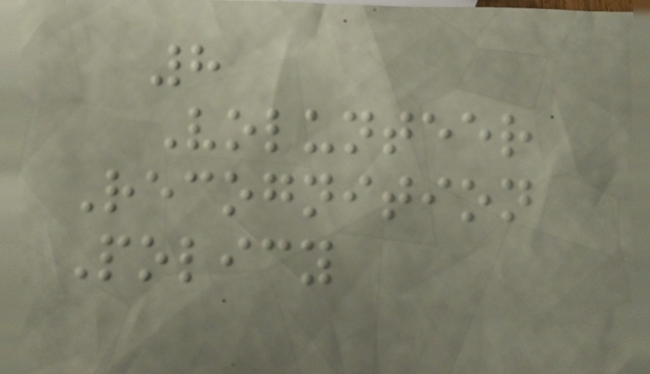8
Volunteer
Recognition
Policy
